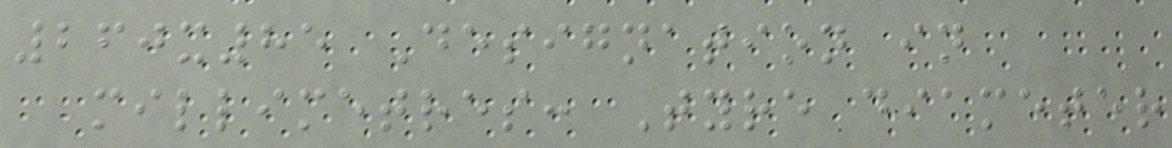260x85 Designation in
millimetres: Tyre diameter
